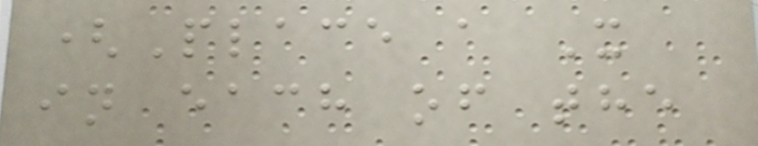(Place a X
in each of the
